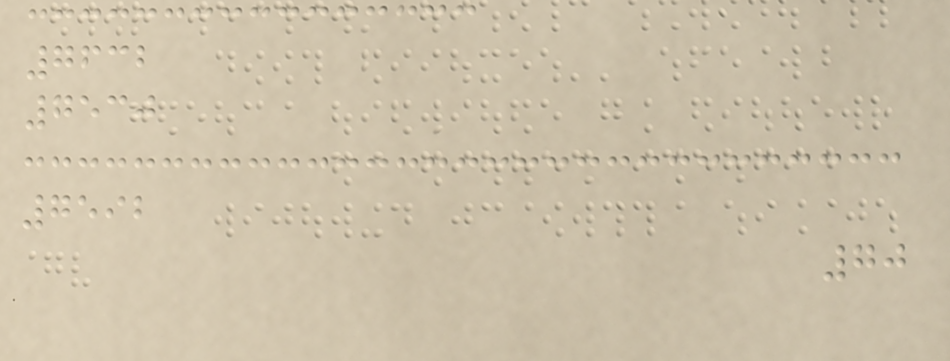7632
7530
7592
70
